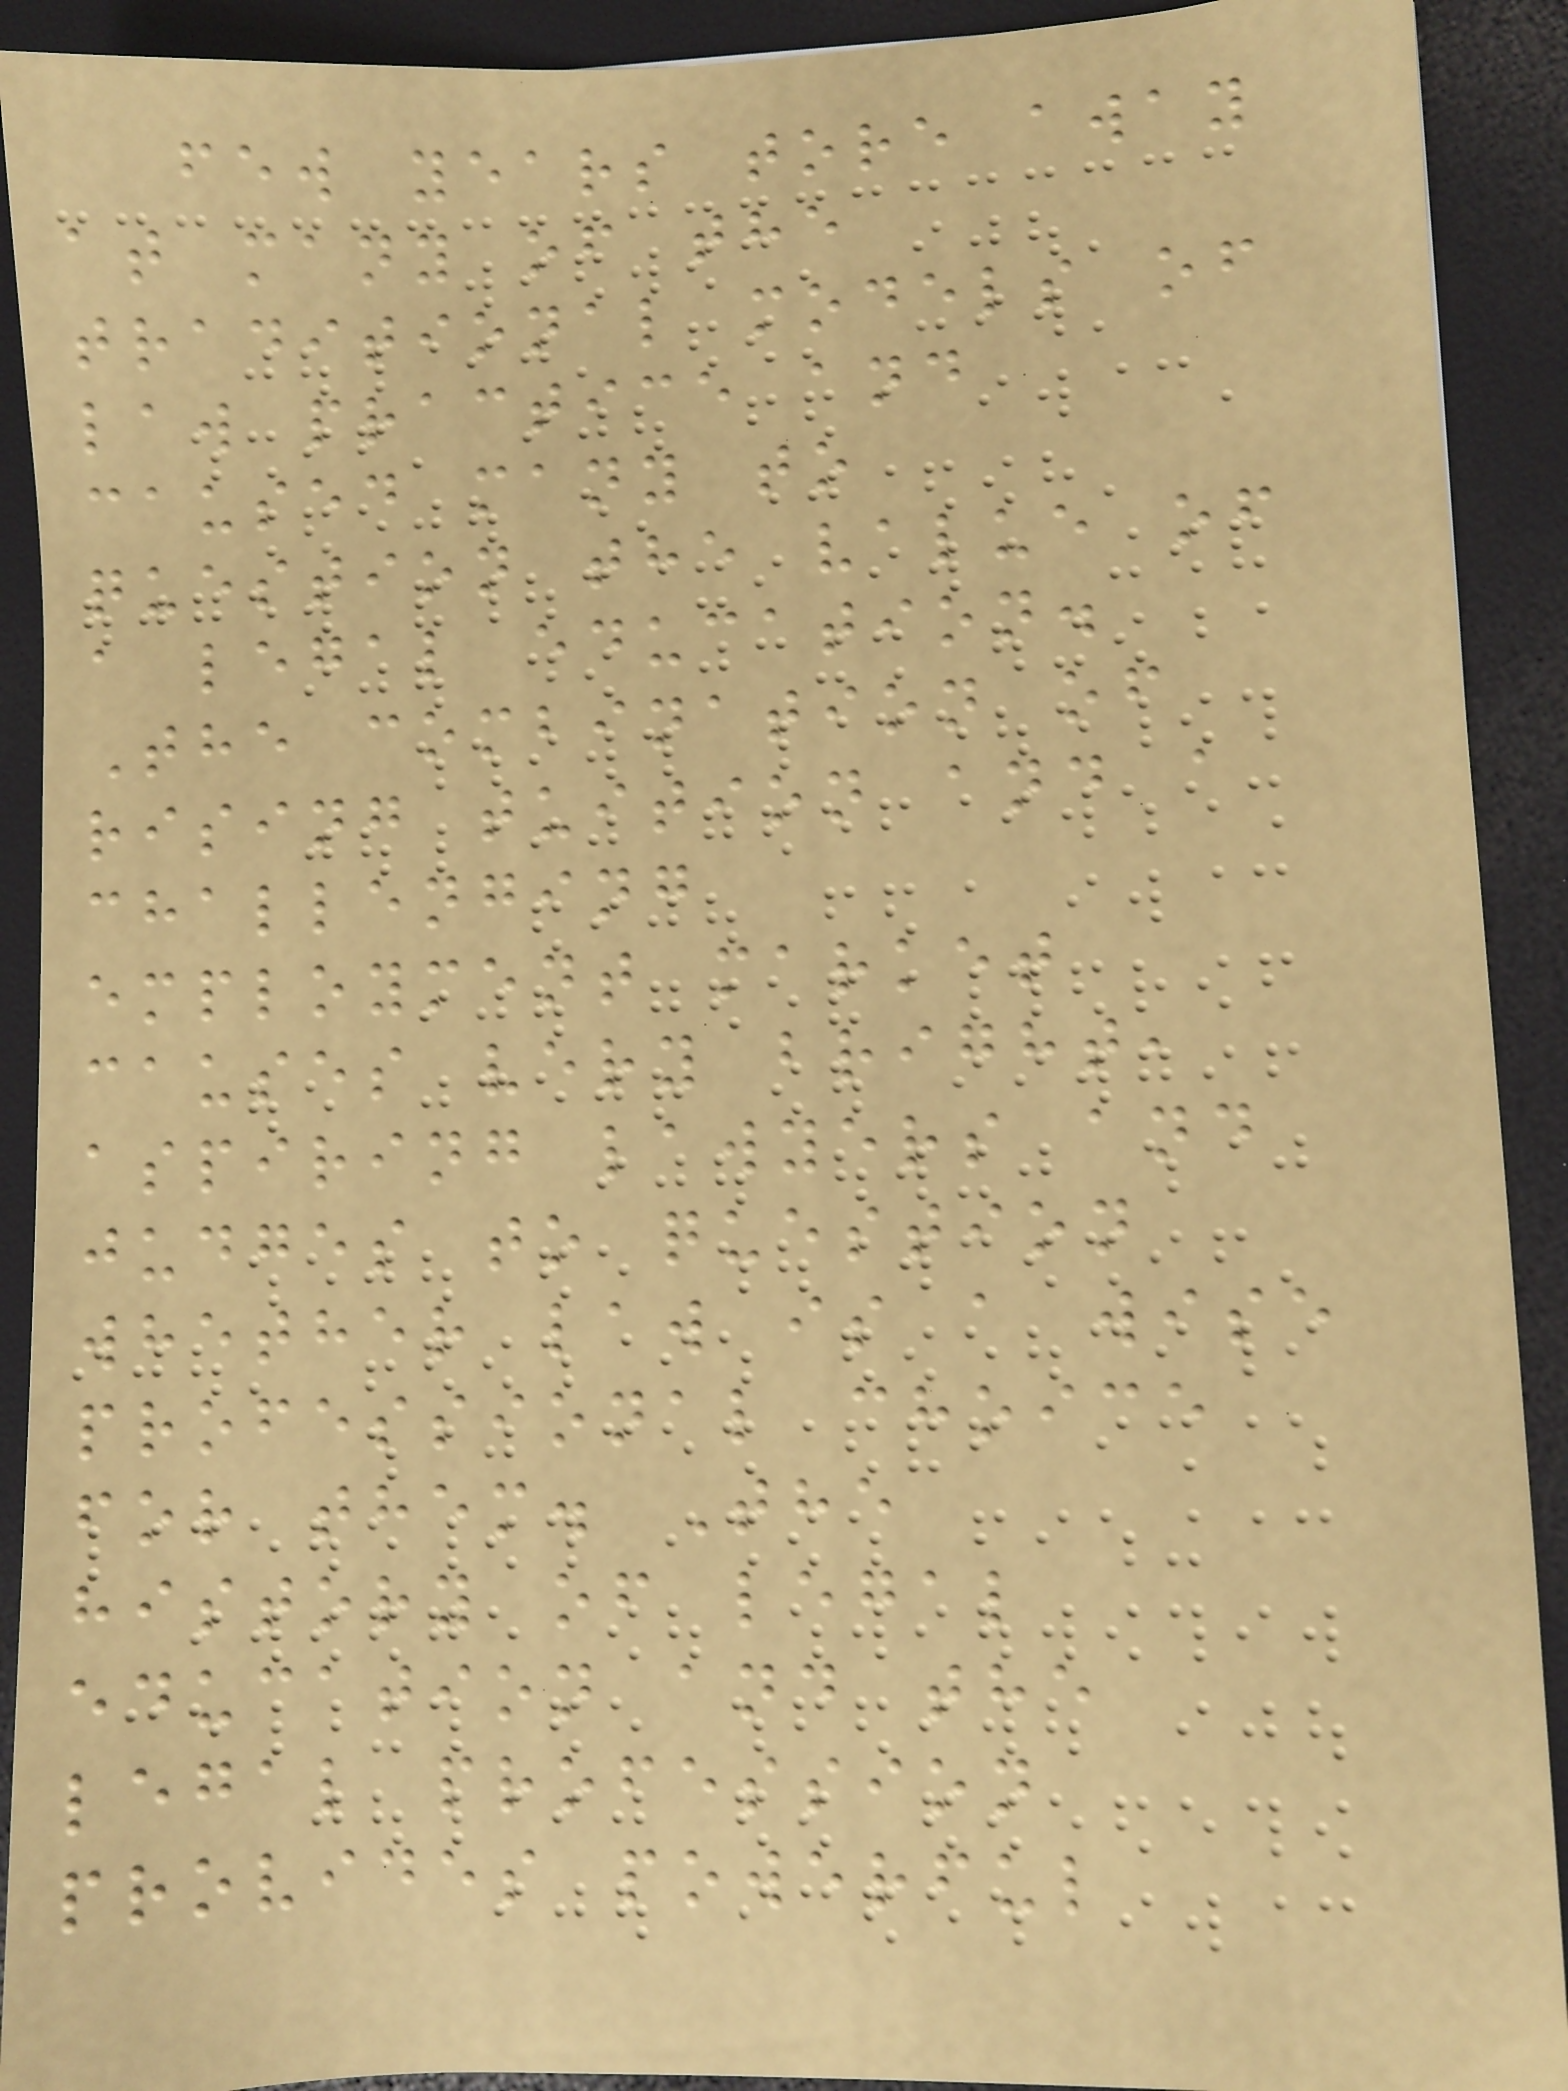few years tore away
at many of the
traditional models of
law practice and
caused many to
question the value of
a legal education.
The combination of
rising tuition and a
challenging
employment market
causes very bright,
aspiring lawyers and
judges to question
whether law is a wise
professional choice
for them. The
history of legal
education and the
legal profession
provides powerful
